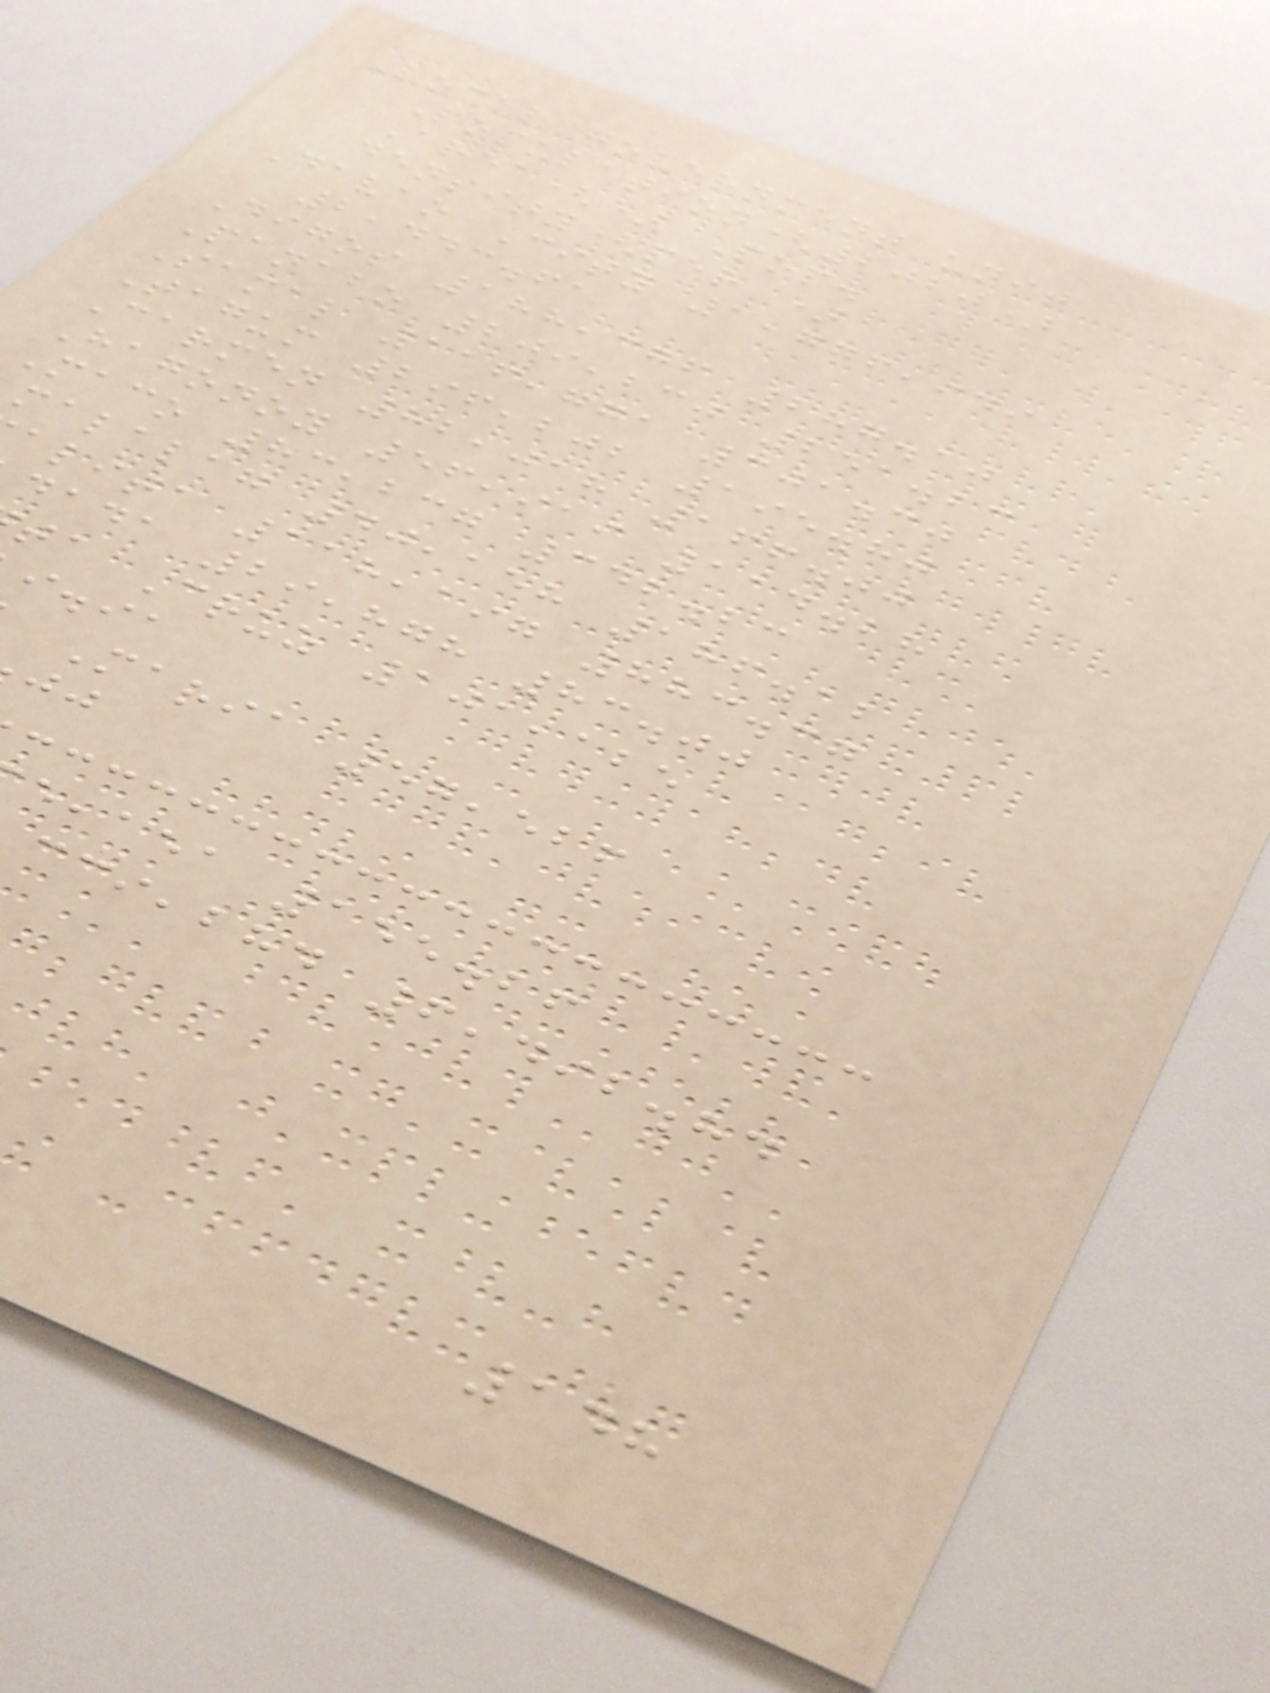Local government unit
Population(2020)
Area() Pop.
density(per )
Davao City 1,776,949
2,443.61
Digos 188,376 287.10
Panabo 209,230 251.23
Samal 116,771 301.30
Tagum 296,202 195.80
Carmen 82,018 166.00
Hagonoy 56,919 114.28
Maco 83,237 342.23
malalag 40,158 186.12
alita 118,197 883.37
dada 29,878 83.00
ta Cruz 101,125
i.ia
Maria 57,526
,aea 155.26
,bhd 6,492.84
148
